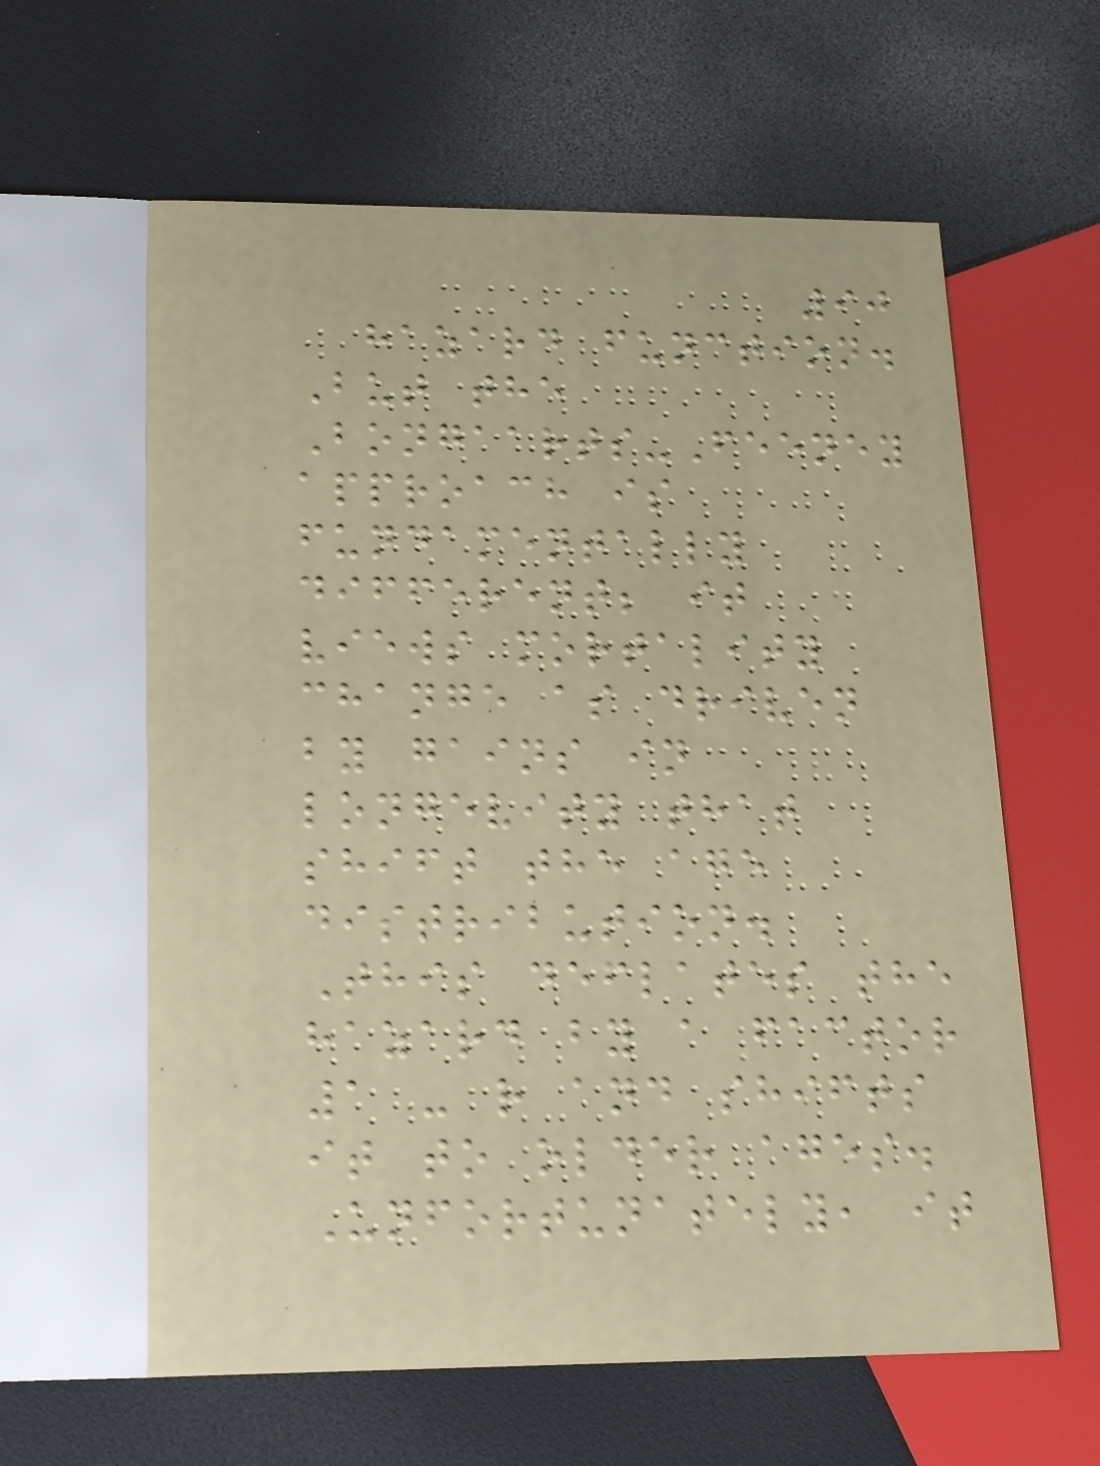90
hazard function.
But the
Bongaarts-Feeney
approach is
fundamentally
different; it
views mortality
change as driven
by gains in
longevity that
shift the age
distribution.
This deflates the
hazard by a factor
1 - r and shifts
it to older ages.
Unfortunately, it
